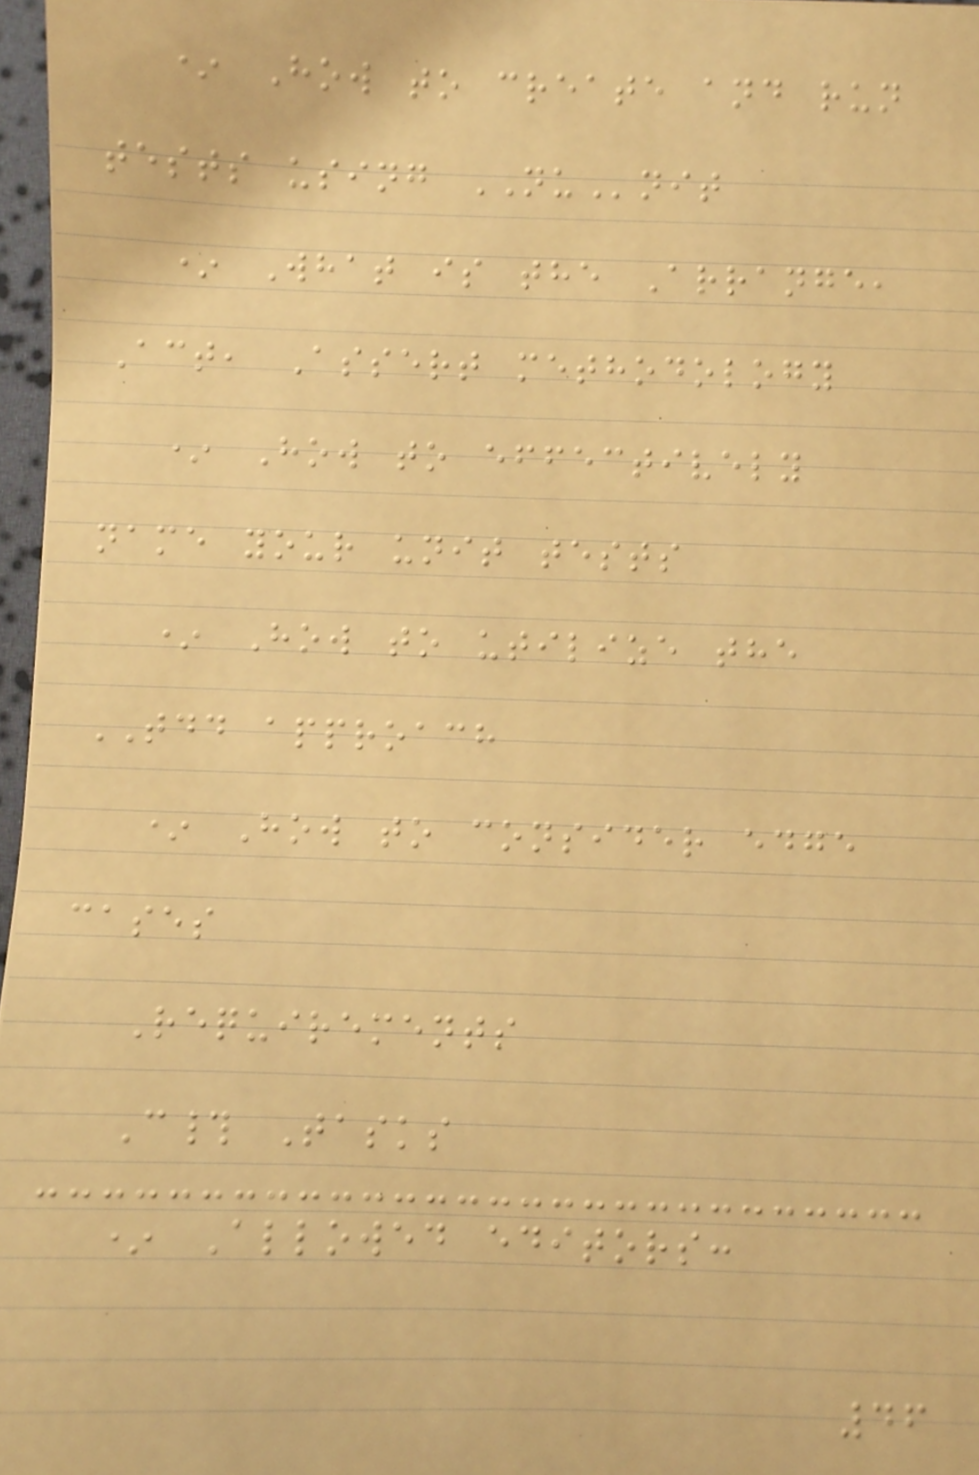* How to create and run
tests using NUnit
* What is the Arrange,
Act, Assert methodology
* How to effectively
name your unit tests
* How to utilize the
TDD approach
* How to consider edge
cases
Requirements
C# Tasks
* Allowed editors:
46
